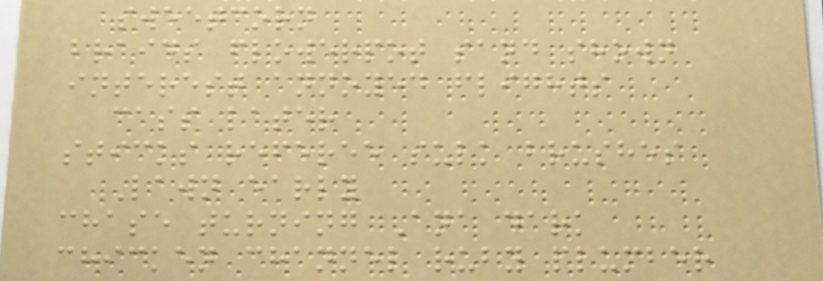sweetcorn
braids flowerpot sand shown
interest annoyed flights
cass later
sticks referee sulk brushes
Lawn early
chase turning Ana dark
chicken channel ruby plumber
